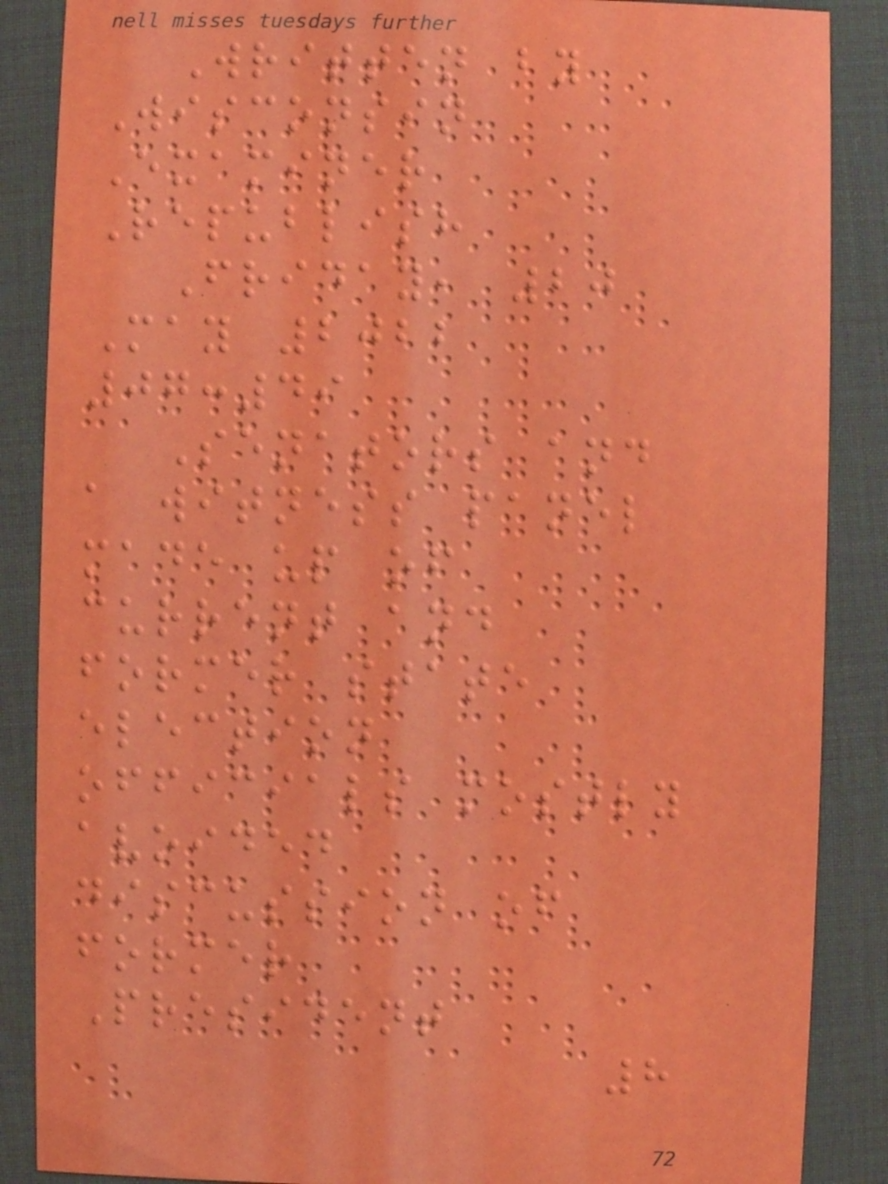Written by
Wisconsin
Examiner
Republish
Friday, 20
May 2022
07:49
Senators and
a witness panel
made up of
current and
former state
election
officials mostly
avoided
discussion of
former
President
8
